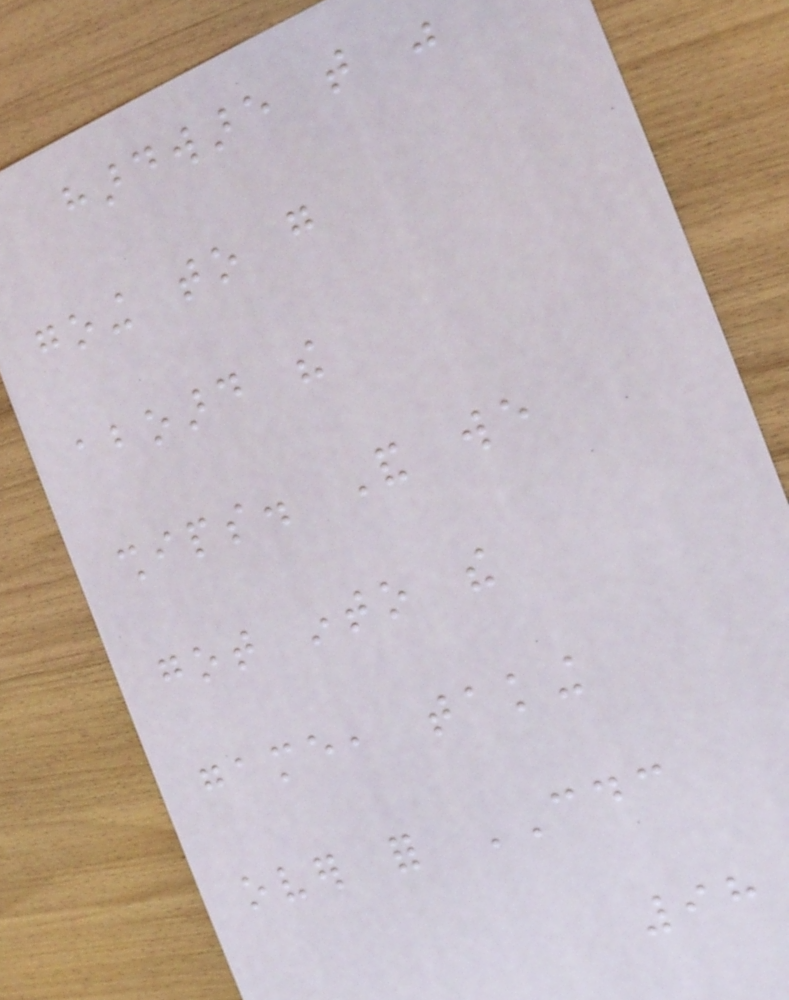hardware that was
going to go
aboard the
ships. And we
got into the
game, taking
over for CDC
98
